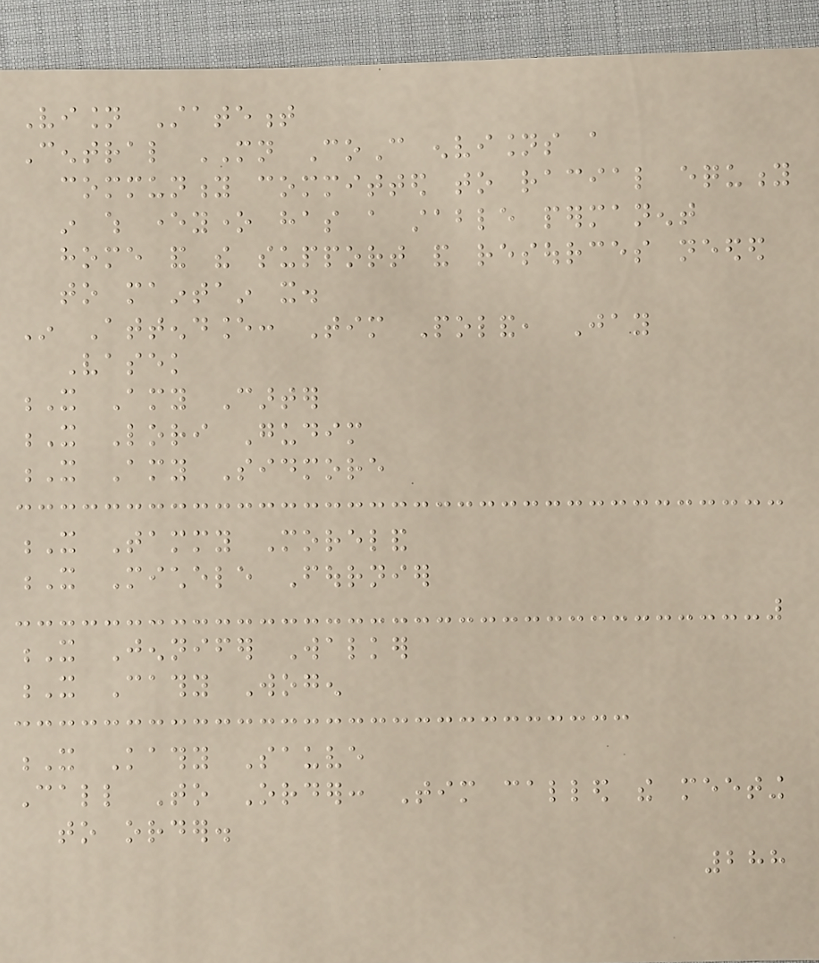Vision Statement
Central MN CoC envisions a
community committed to racial equity
in which everyone has a stable permanent
home and the support and resources needed
to maintain it.
In Attendance: Tim Poland, Jay
Vasek
X Amy Carter
X Lori Gudim
X Amy Sidmore
X Tammy Moreland
X Michele Fournier
X Jennifer Walker
X Cathy Wogen
X Kathy Sauve
Call To Order: Tim called the meeting
to order.
288
